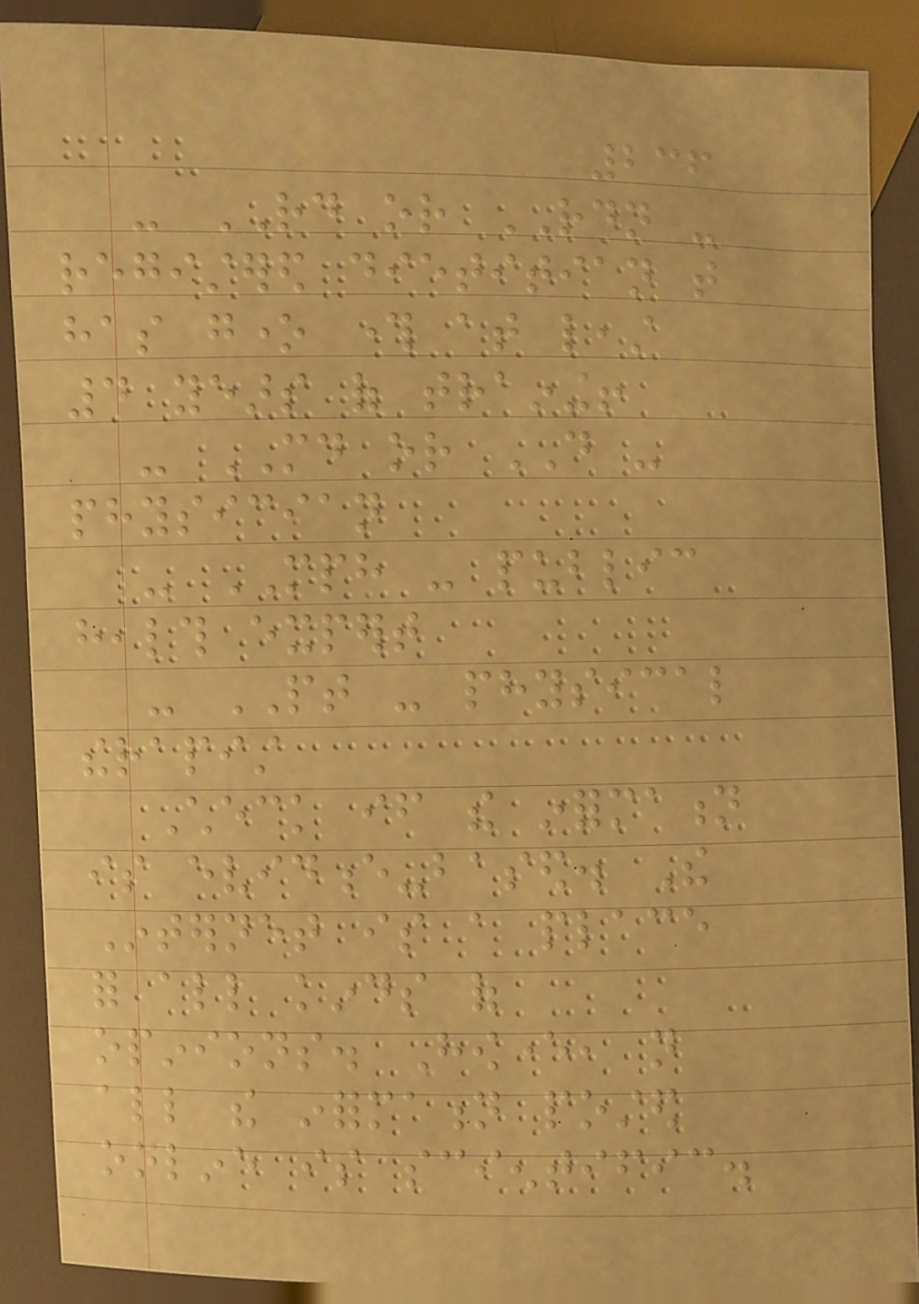236
- RD or RDN -
registered dietitian that
has gone through at least
4 years of training!
- MD or DO -
physician
- MPH - public
health expert
- PT - physical
therapist
Check if the information
is evidence-based. The
Internet is a place
for all kinds of
opinions. However, not
all the information posted
online is scientific.
